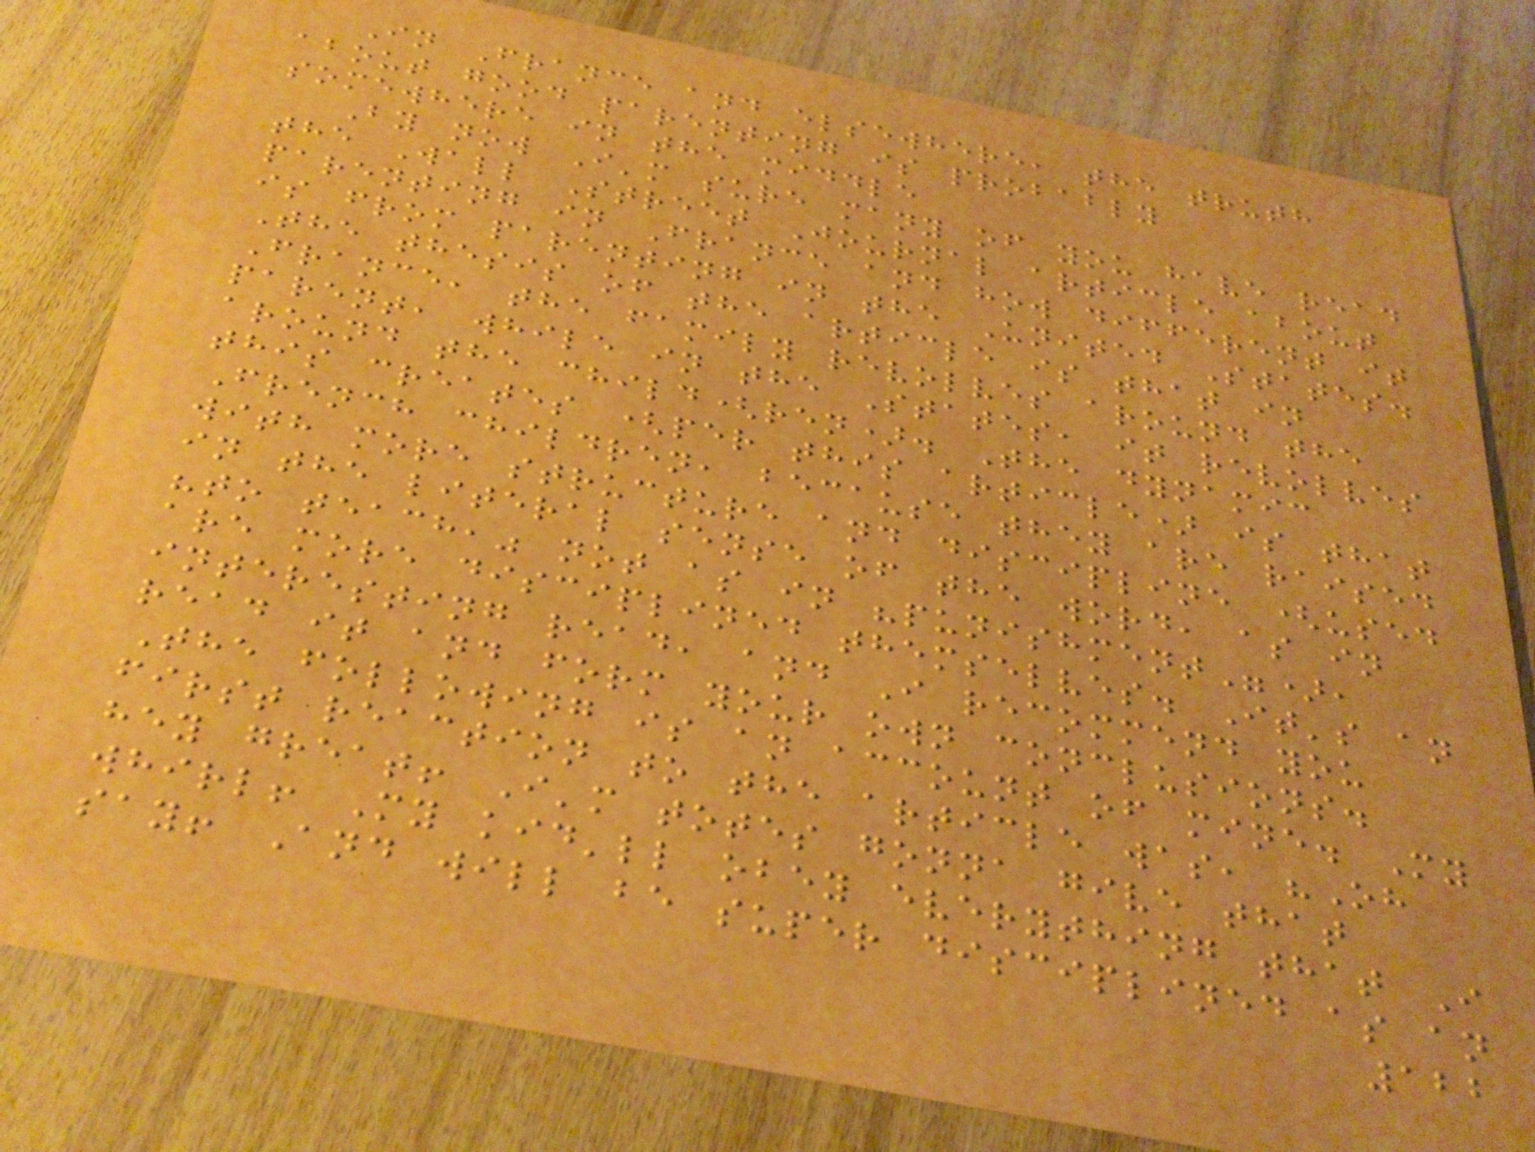In France and elsewhere, the truth
about good parenting is probably
somewhere in the middle
By now I'm sure many of you have read
the Wall Street Journal article about
parenting in France and how different it
is from parenting in the United States.
The thesis of the article is that in
France, the family revolves around the
parent, while in the States, it revolves
around the child(ren). The dynamic
this creates (per this article) is that
French children, because they are raised
with more structure and discipline (used
in the literal sense of the word, as in
"to teach," not as in "punishment"),
are more disciplined themselves. It's an
interesting read, and I recommend you
read it and form your own conclusions.
The following is an account of mine. My
first reaction to the article was, "Oh
hey great! I'm totes gonna give that
whirl! My kid'll obey everything that I
say! And will be super disciplined as an
122
